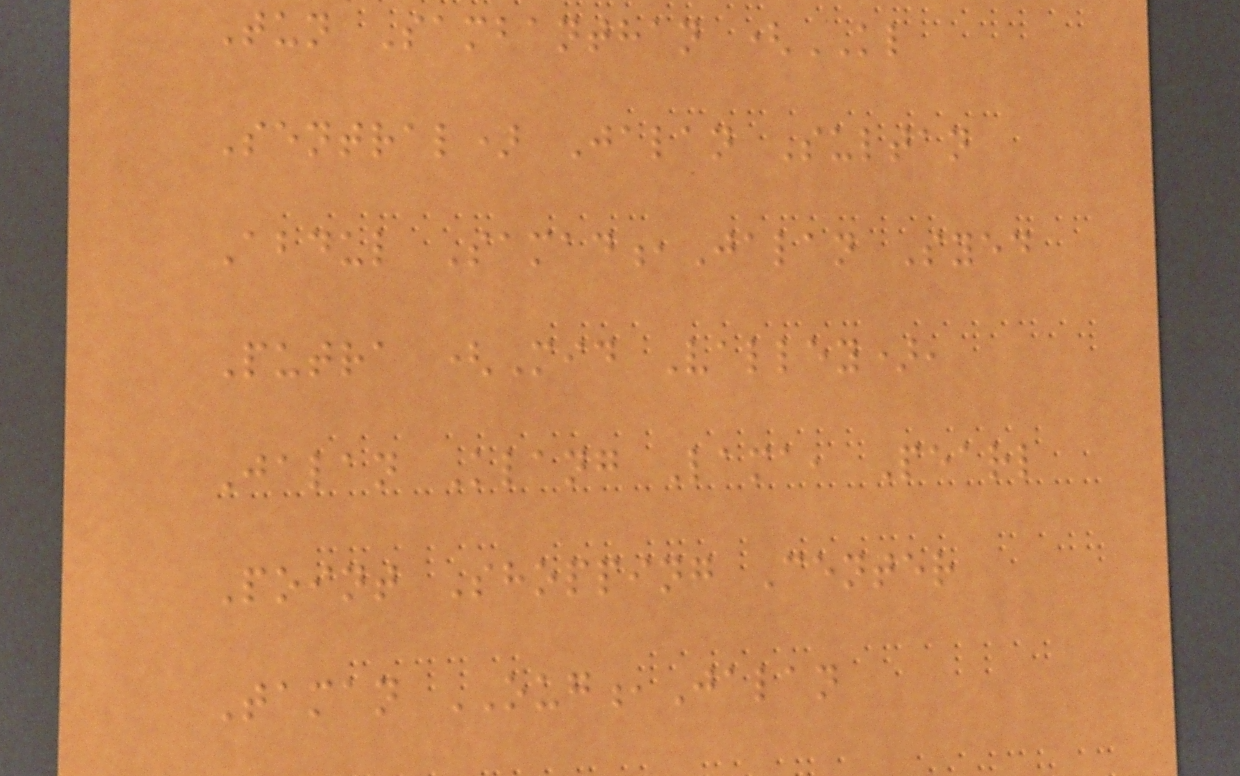Tun Sambanthan (KL
Sentral) Jalan Sultan
Abdul Samad,Jalan Syed
Putra (Mid Valley),
Jalan Klang Lama, Pearl
Point Shopping Center
Taman OUG,Jalan
